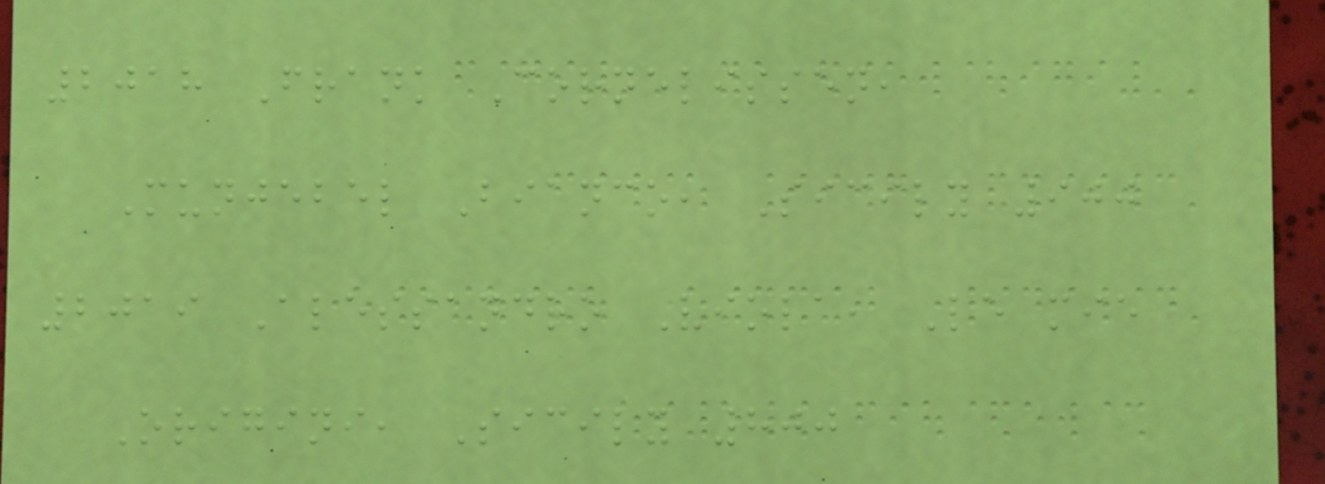2018 Frank Cornelissen,
Munjebel Bianco, Sicily 900
2019 Alessandro Viola, Le mie
Origini, Sicily 800
